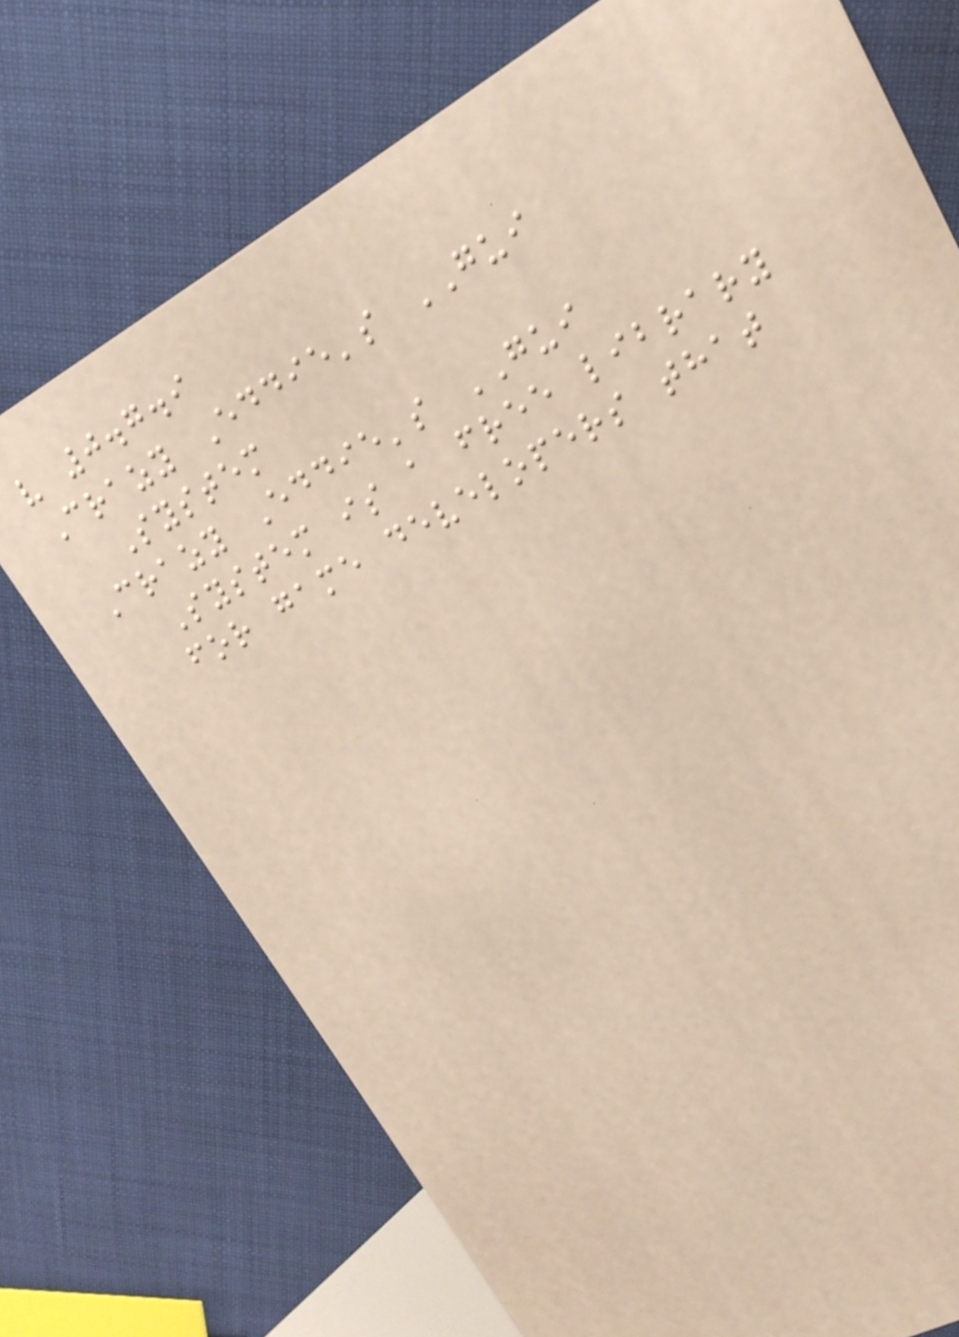v 0.7.9
Crazy Eddie's GUI
System
Crazy Eddie's GUI
System is a free library
for game developers that
